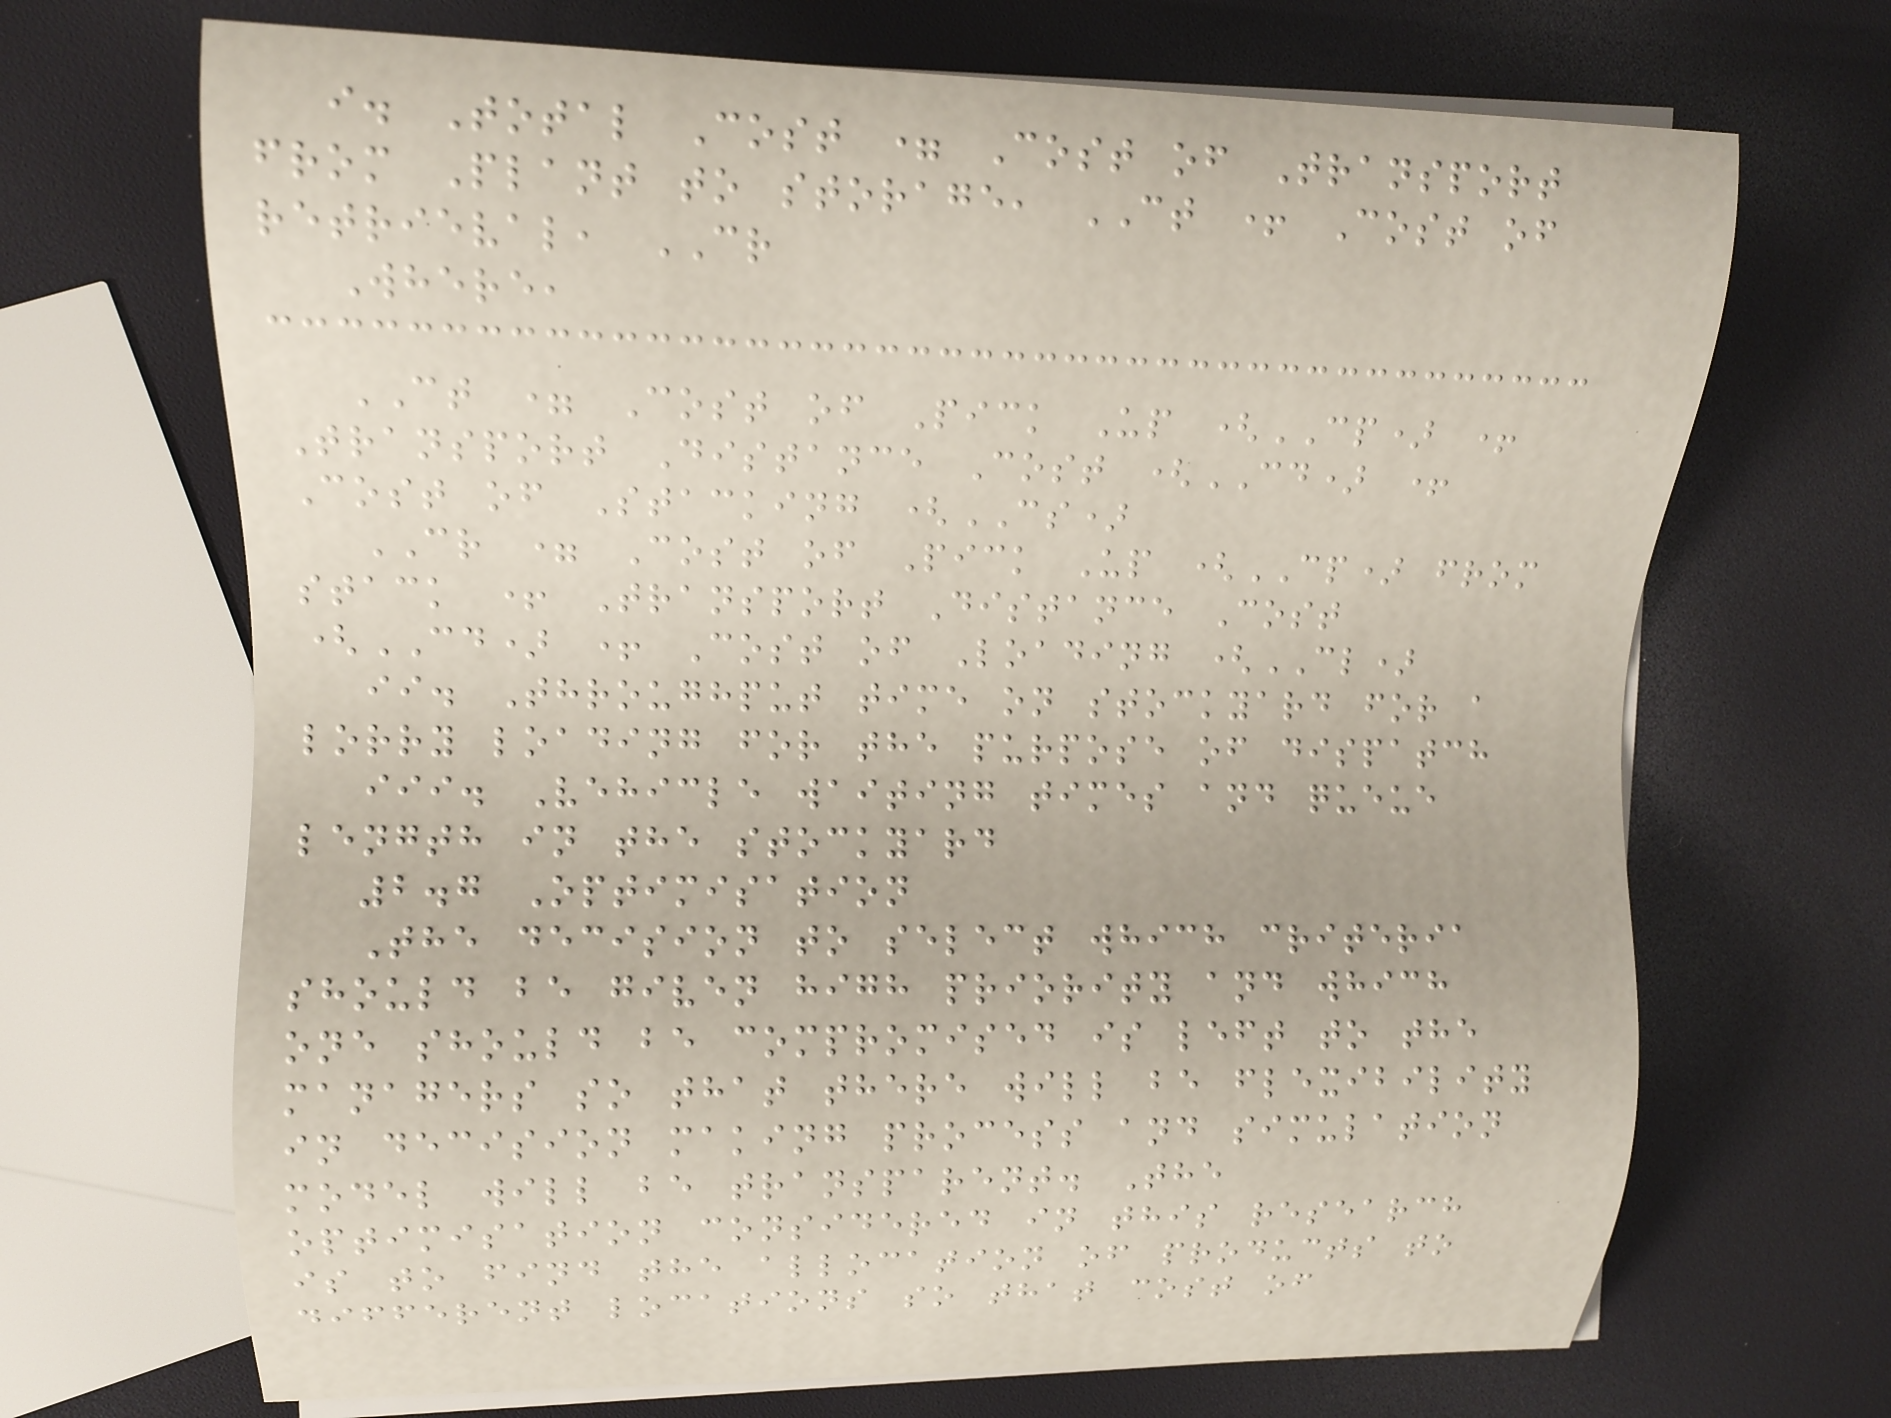i. Total Cost = Cost of Transport
from Plant to storage, CT + Cost of
retrieval, CR
Where,
CT = Cost of Pick Up (CP) +
Transport Distance Cost (CD) +
Cost of Stacking (CS)
CR = Cost of Pick Up (CP) from
stack + Transport Distance Cost
(CD) + Cost of Loading (CL)
ii. Throughput time on stockyard for a
lorry loading for the purpose of dispatch
iii. Vehicle waiting times and queue
length in the stockyard
2.7 Optimisation
The decision to select which criteria
should be given high priority and which
one should be compromised is left to the
managers so that there will be flexibility
in decision making process and simulation
model will be transparent. The
optimisation considered in this research
is to find the allocation of products to
different locations so that cost of
